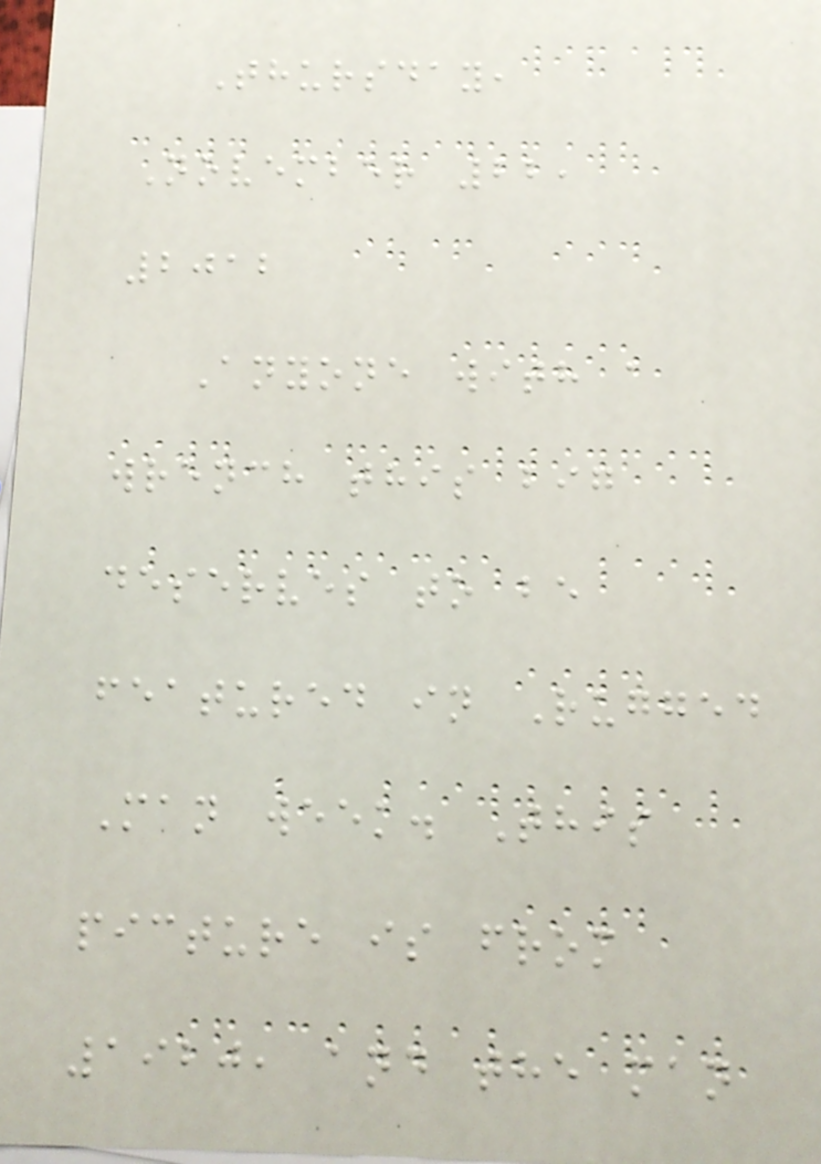Thursday,
November 22,
2012
Anyone with a
wrench this big
deserves to be
featured in Rugged
Man week. This
picture is from
1920, and the man
